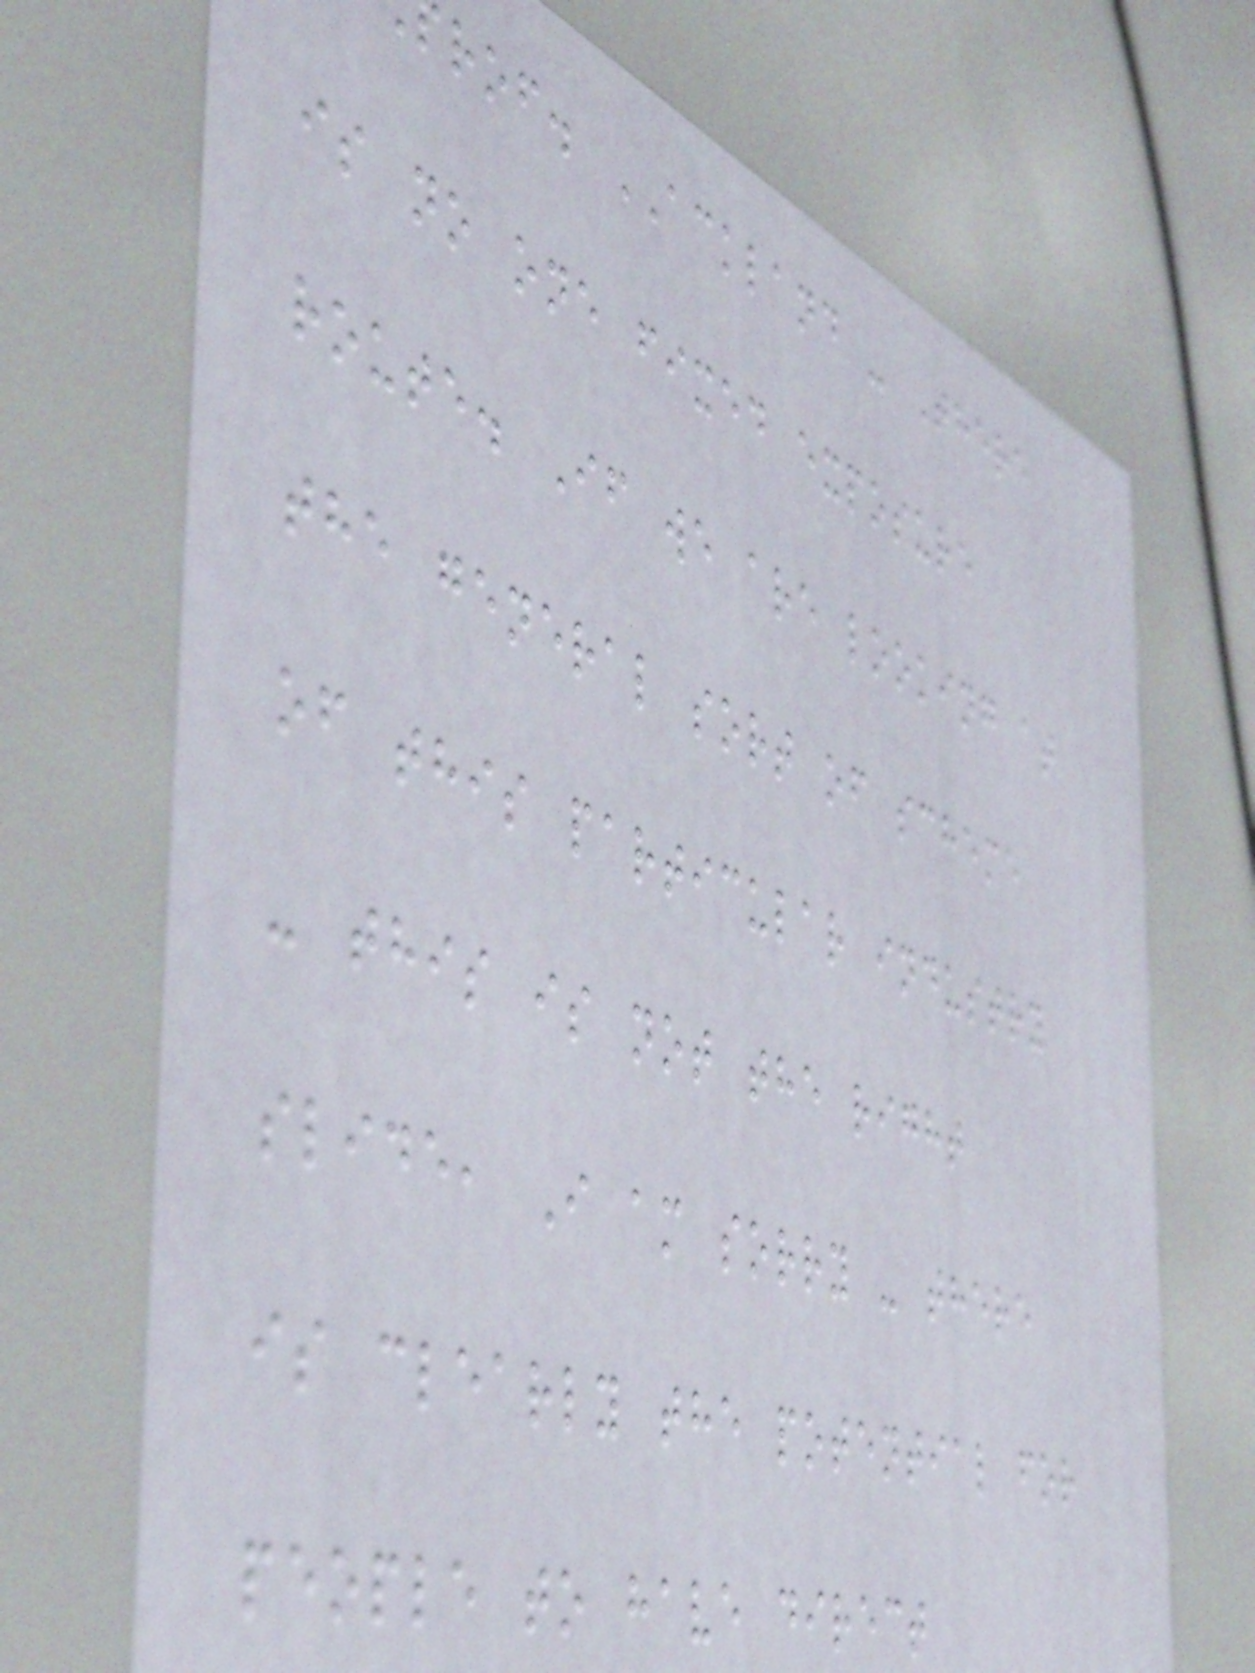rof. ACKLAND - There
is no one fixed exposure
route. If we are looking at
the general sort of scheme
of this particular industry
- this is not the right
slide, I am sorry - there
is clearly the potential for
people to have direct
